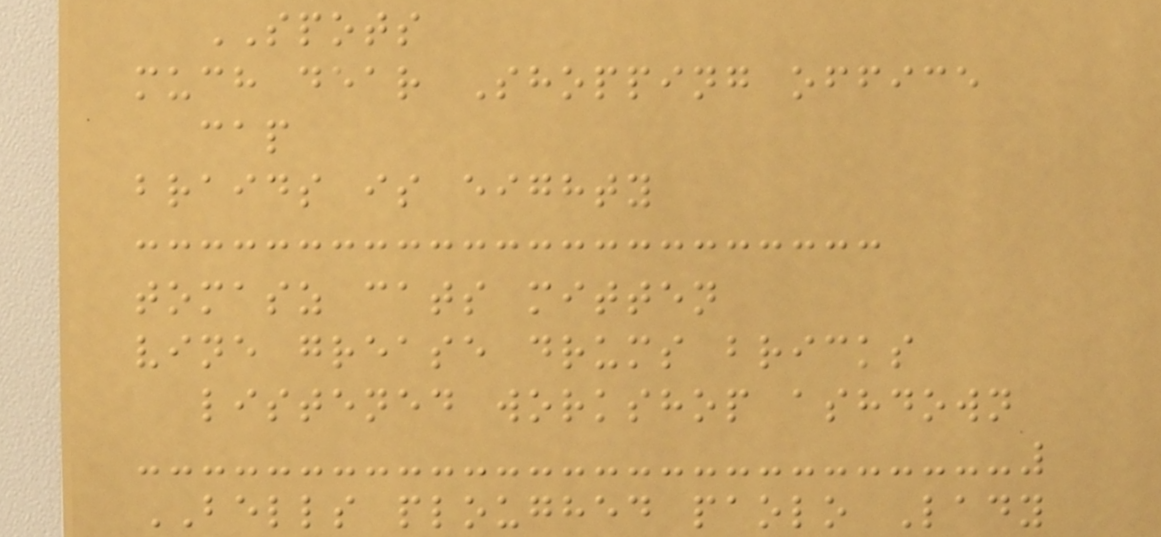SPOTS
much dear Shopping office
cap
braids is eighty
tomasz cats mitten
vine grease drums bricks
listened workshop ashdown
BELLS ploughed paolo Lady
